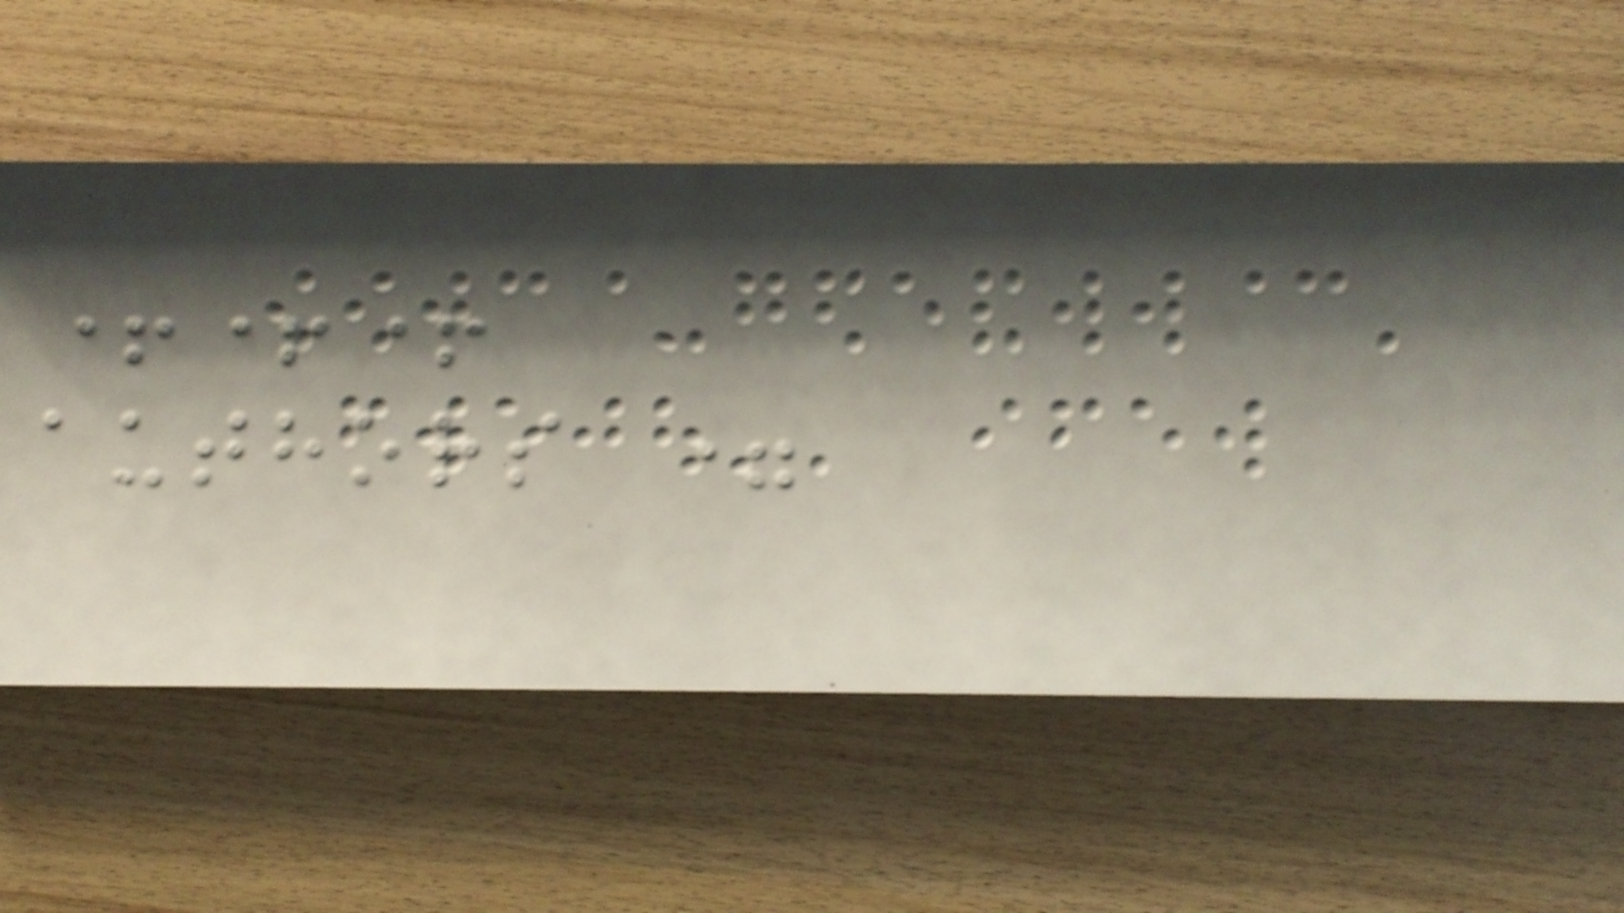+++
authors =
